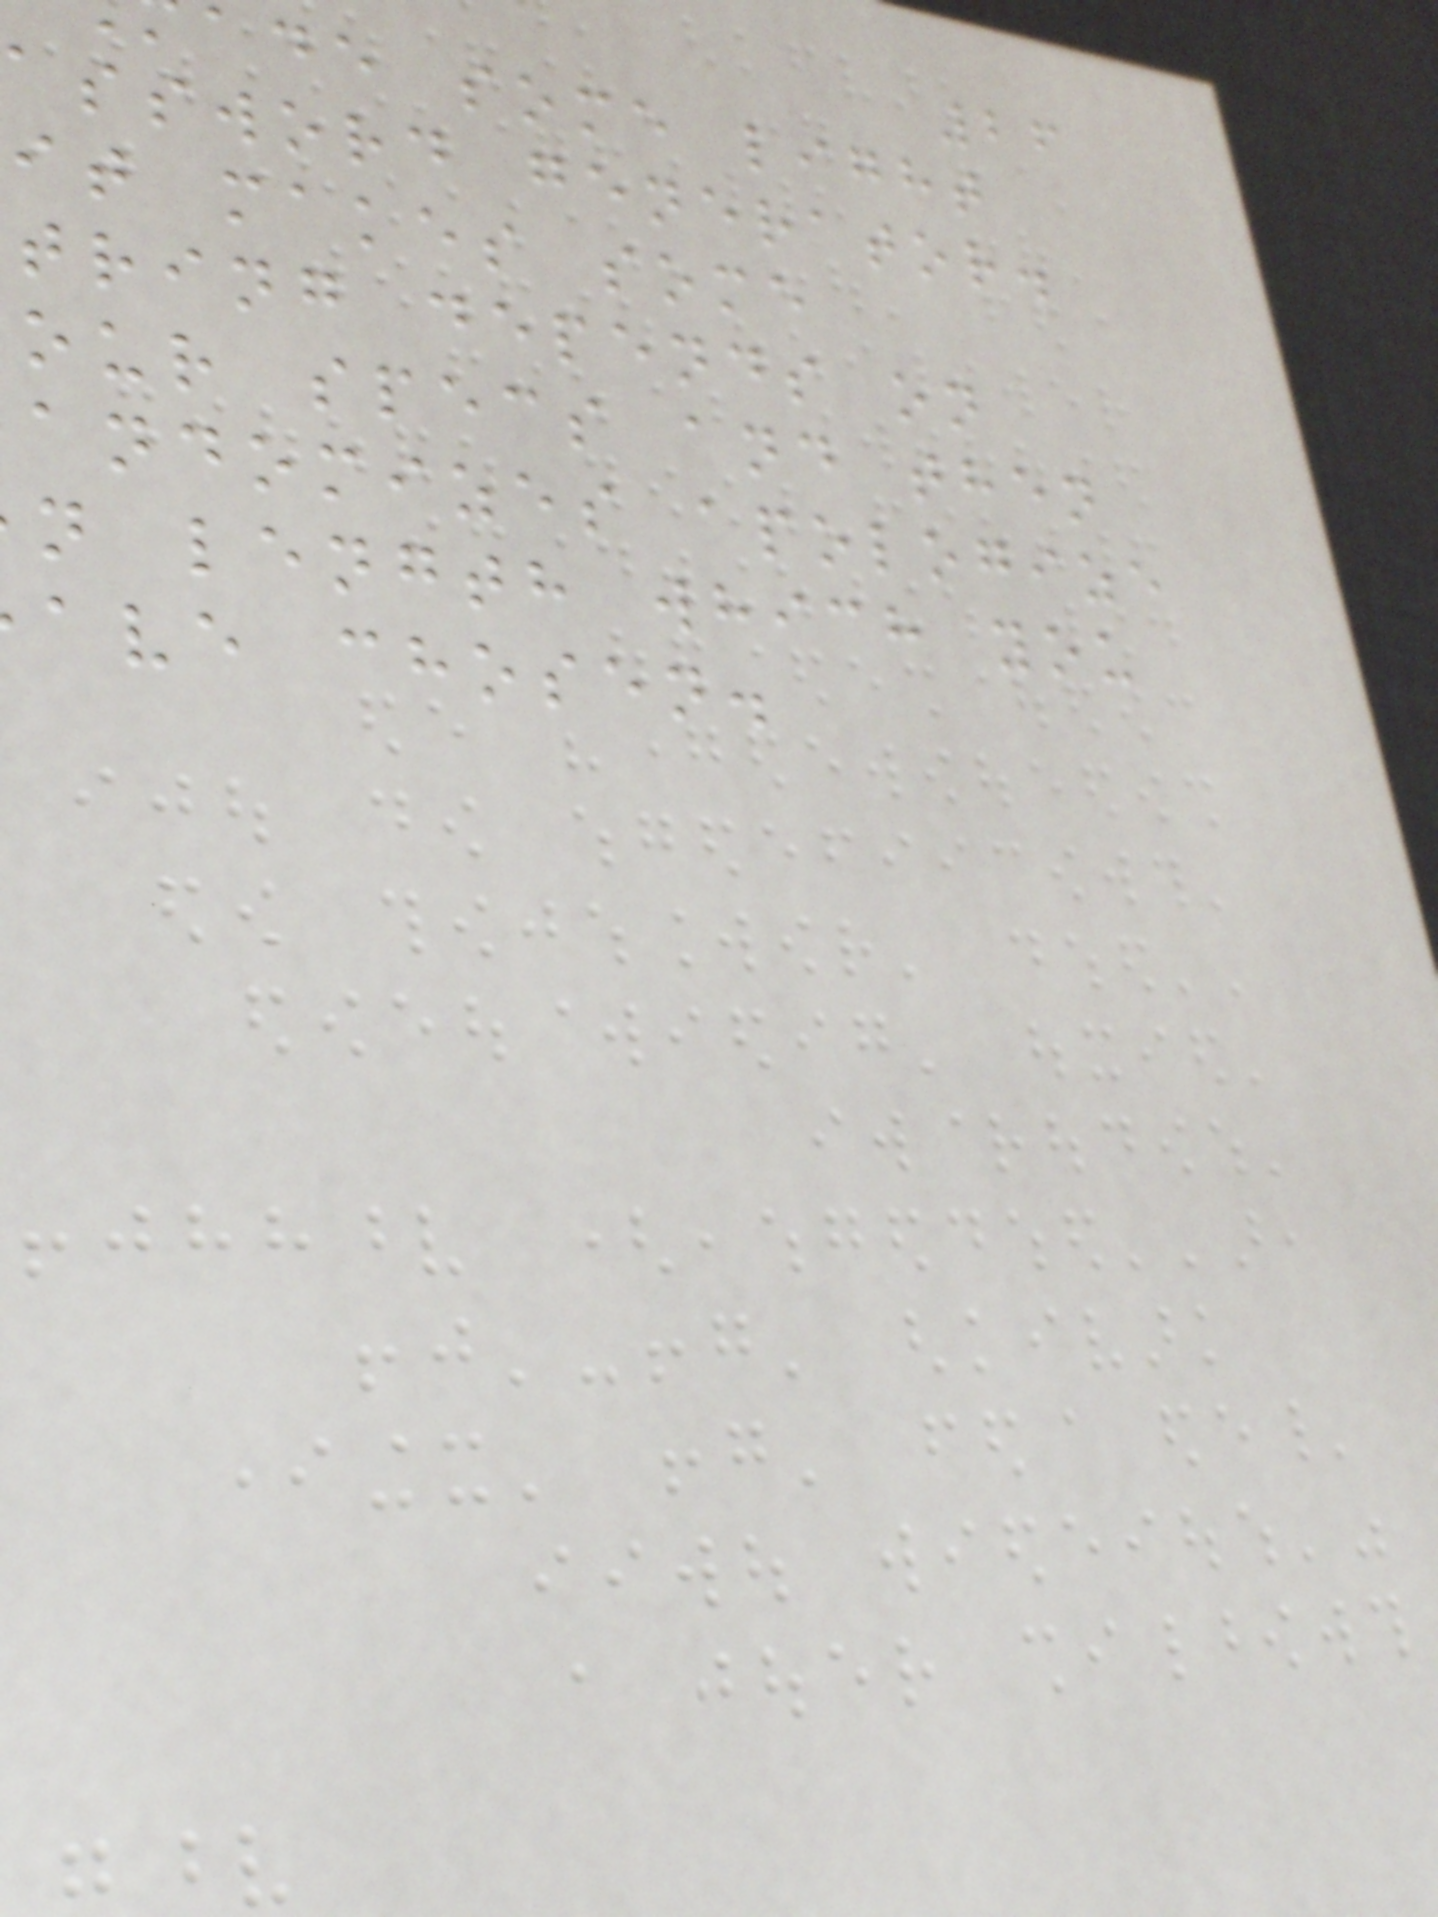26
ade some light
assword generator.
it makes some
tring depends on
our specs and then
andomizes apologize
n length which you
ave chosen.
